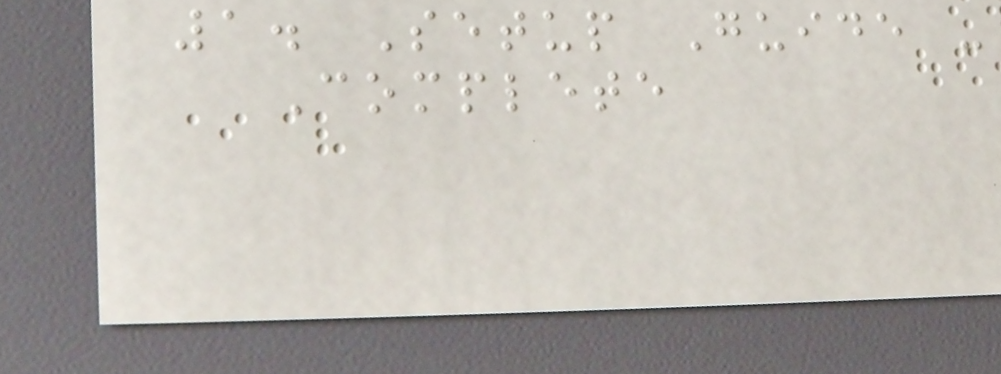1. Setup Guide -
Complete
